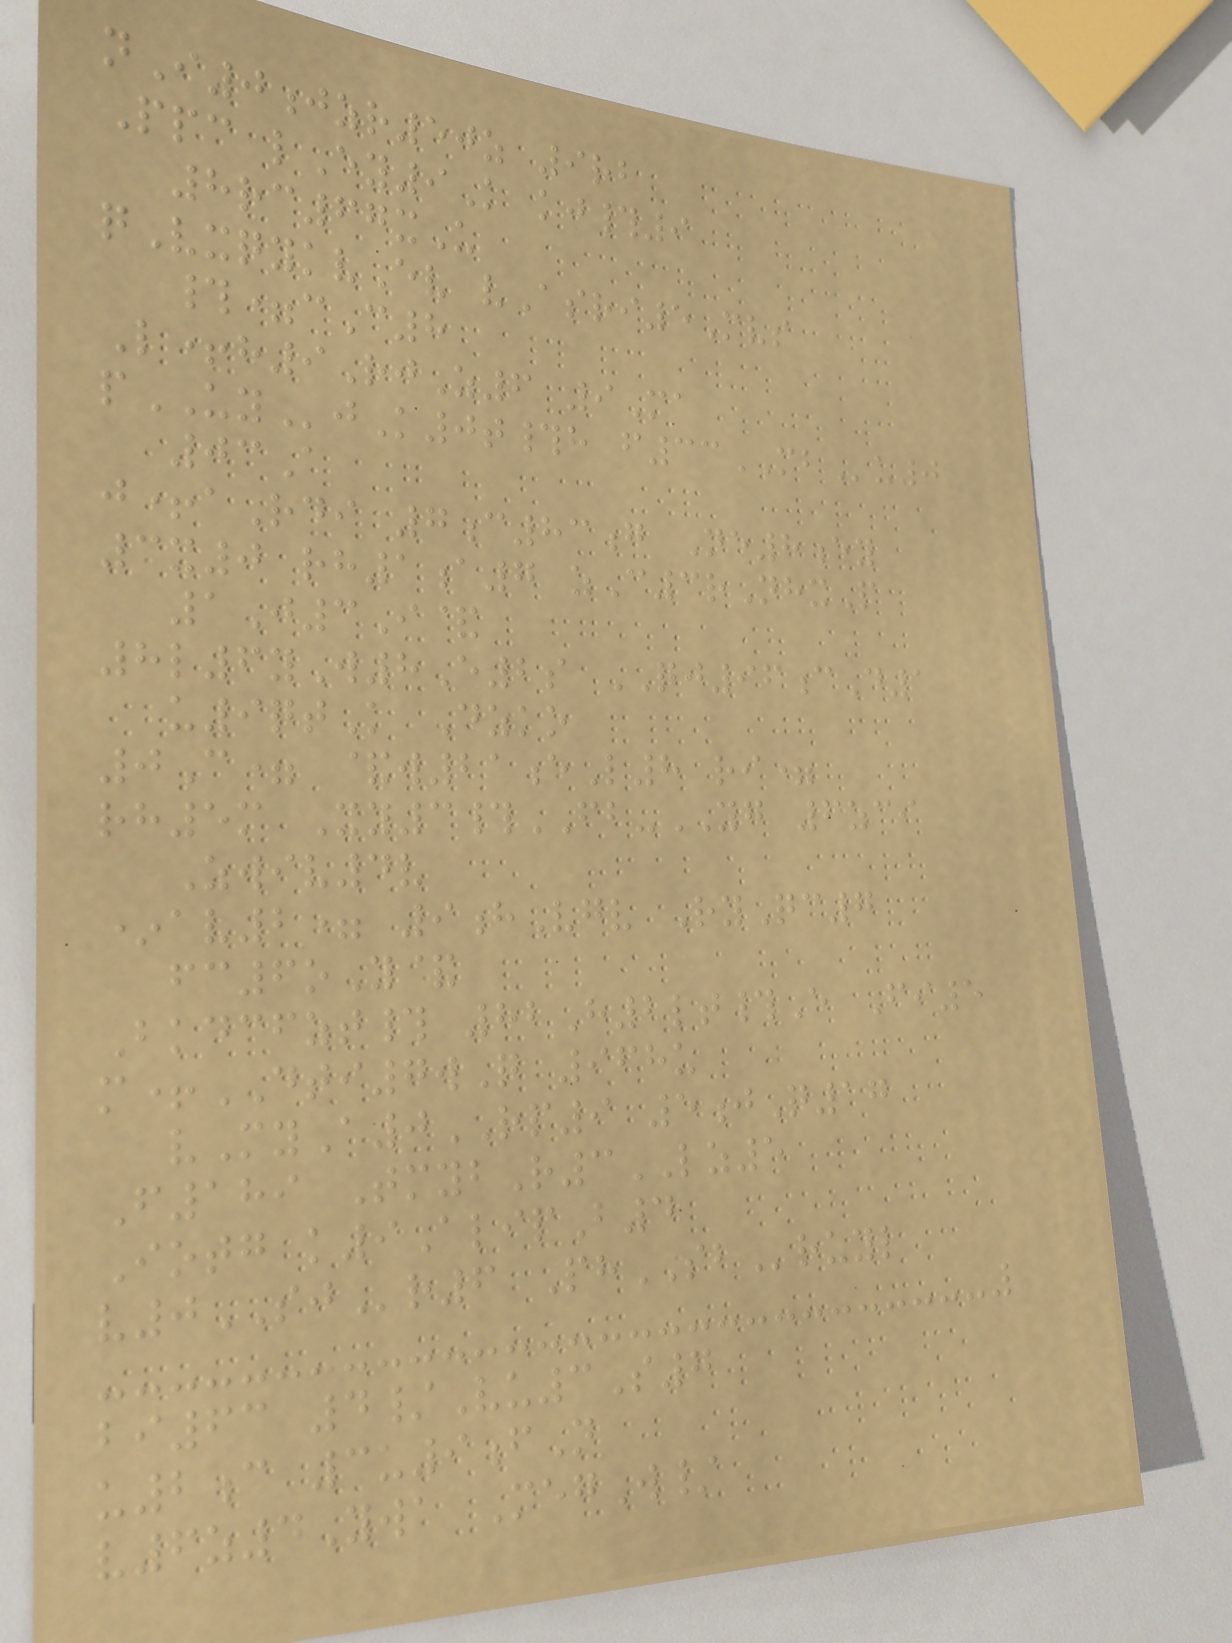nI0jzr50z 9rb
Ppc lEy9K kj#9
8rc67xU
qVxqykvEv vAsri5Mvs
#=cC8
L+h9RjZ6 9Ma
pUYjK0t#h f33MBu0
03A
j+aRdi 7c83g Ne8ey
3x0 rh1a7 zC3rNhxP
1J3I&
8l6yW8E2s QJ96cD1
u9qtK Dzko
0C= &w21eL8 ri=
rh5m Xy3#FB-YG 6zci
Zwiv4v
*av2= 9hVgv RyQc7
fc6oY&
Bkdcfzt# 82H2lt#E Fi5
m+DTI7wQ 968u
vMyA0RP9 5jQ17
F189 TmybR3LZ5
Iotg k9AlipB4
v0SJr6 PhSBruyl
bi63 4/Vu3S7
u2c 3u9fN
v6z4Ywa MegW/
